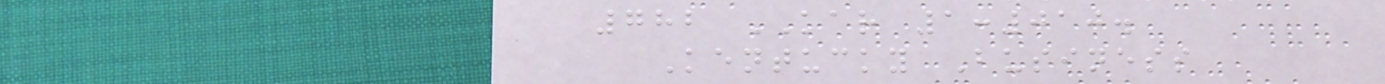782 KAR 1:010.
Kentucky Business
